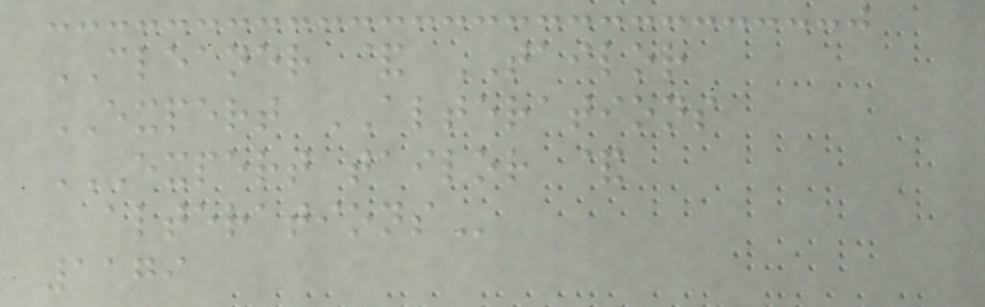CLEANER & TAILOR
EXPERT ALTERATIONS
EXPERT TAILOR &
ALTERATIONS
1179
